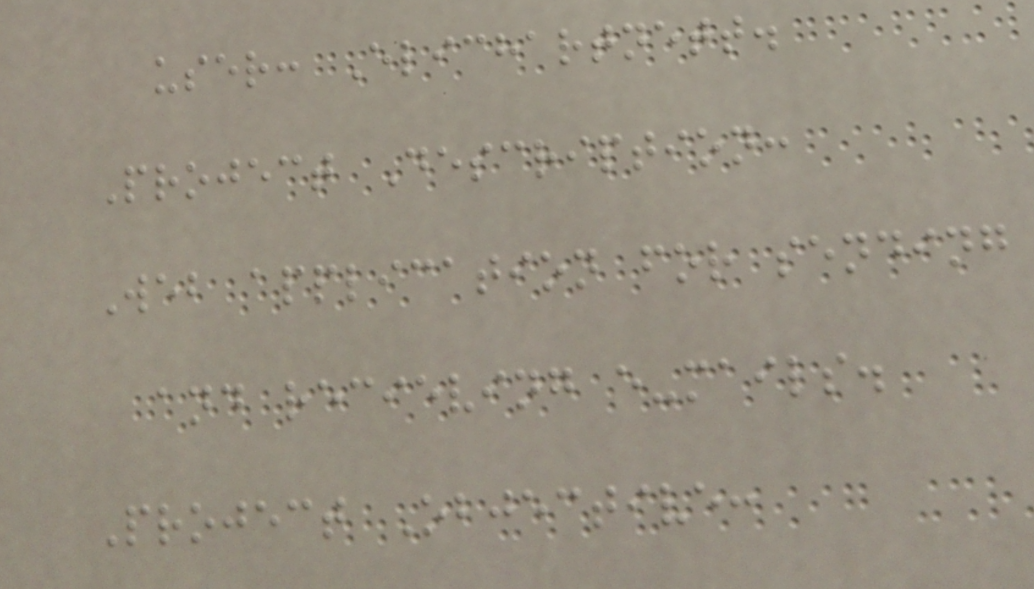user: Elichartnett.
Project Description:
Web application for sending
and recieving e-mails.
Project Objective:
